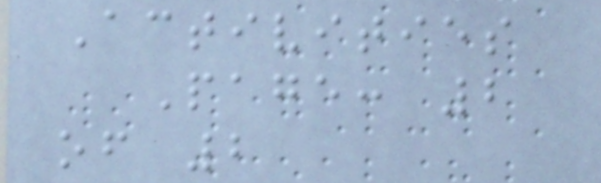Activities
Page: 2
of 2
